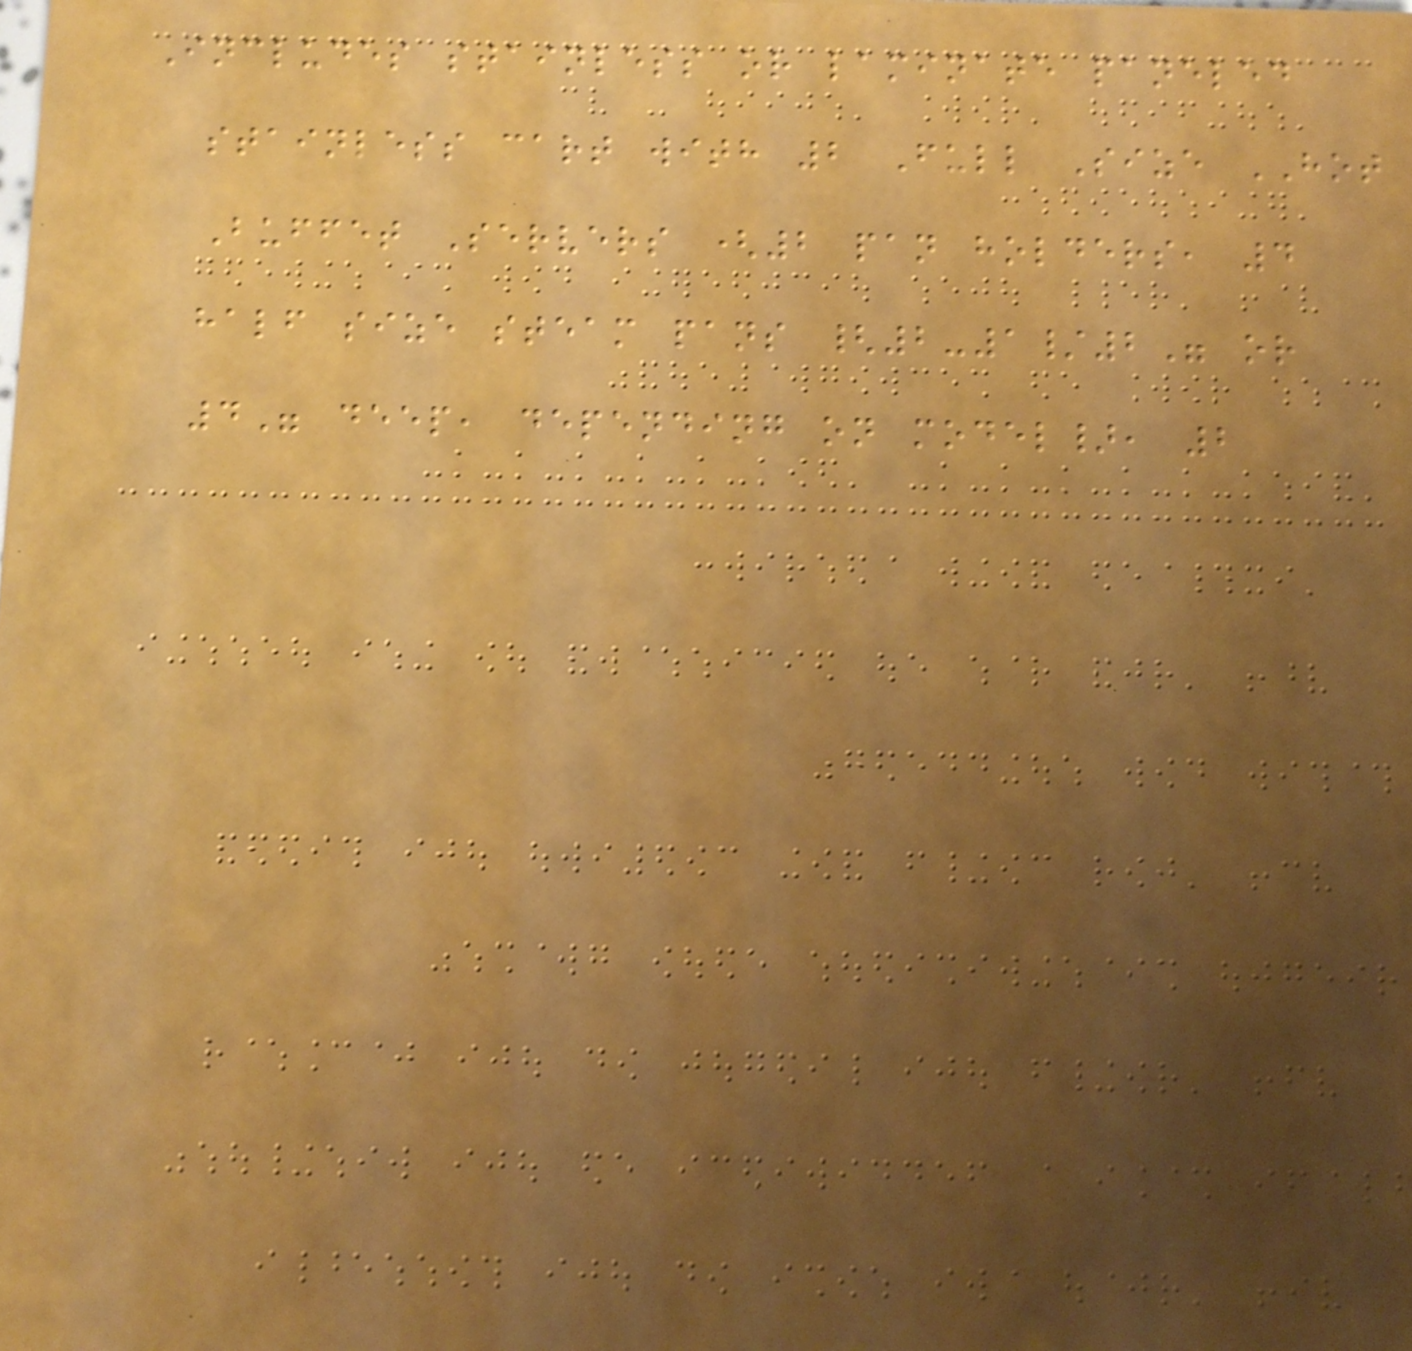Includes stainless or laminate paneled
stainless cart with 2 Full Size HOT
Buffet Servers (2 pan holders, 4
half size steam pans {2-1/2" or
4" deep, depending on model}, 2
